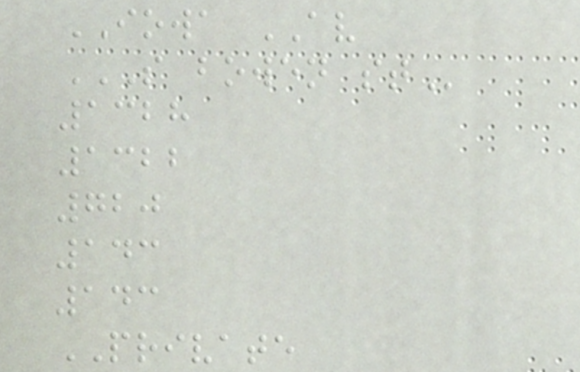IOWA AV
S BOWEN ST
1328
1322
720
143
143
PRIVATE
